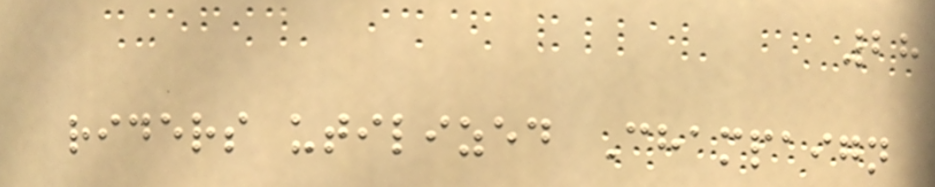28
riders utilized Champaign
